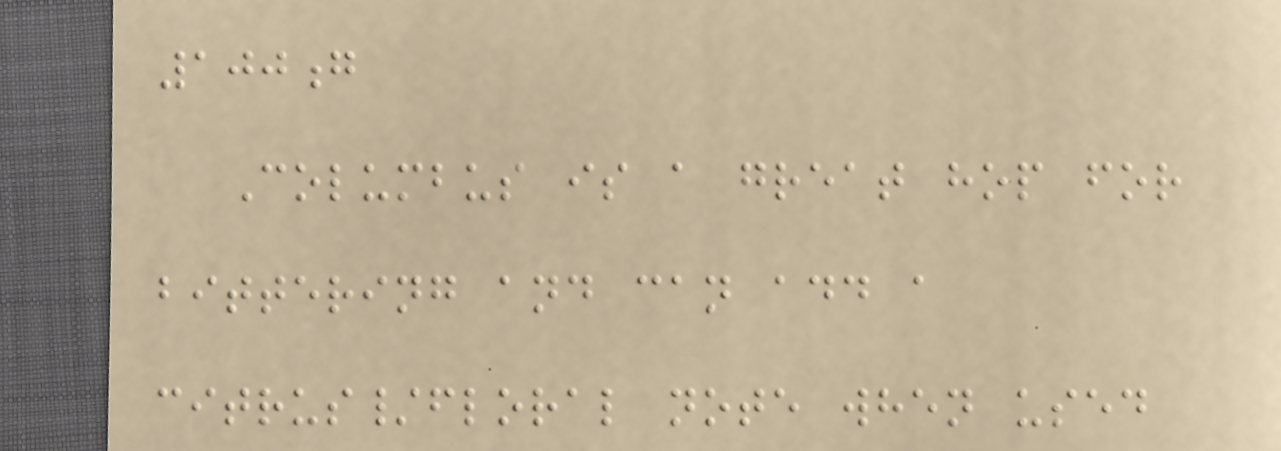100g
Columbus is a great hop for
bittering and can add a
citrus/floral note when used
